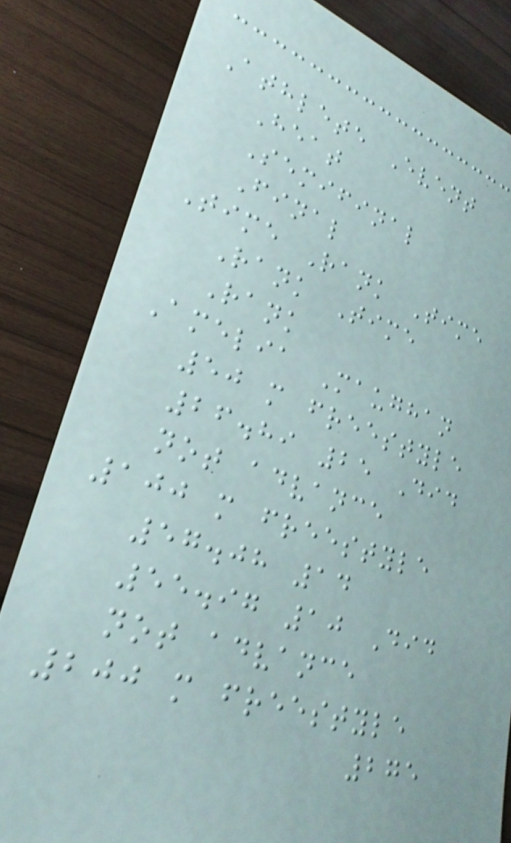Athlete Event
Heat
Semifinal
Final
Time Rank Time
Rank Time
Rank
Amelia Maughan
50 m freestyle
26.89 25 Did
not advance
100 m freestyle
57.08 14
55.97 10 Did
not advance
200 m freestyle
275
